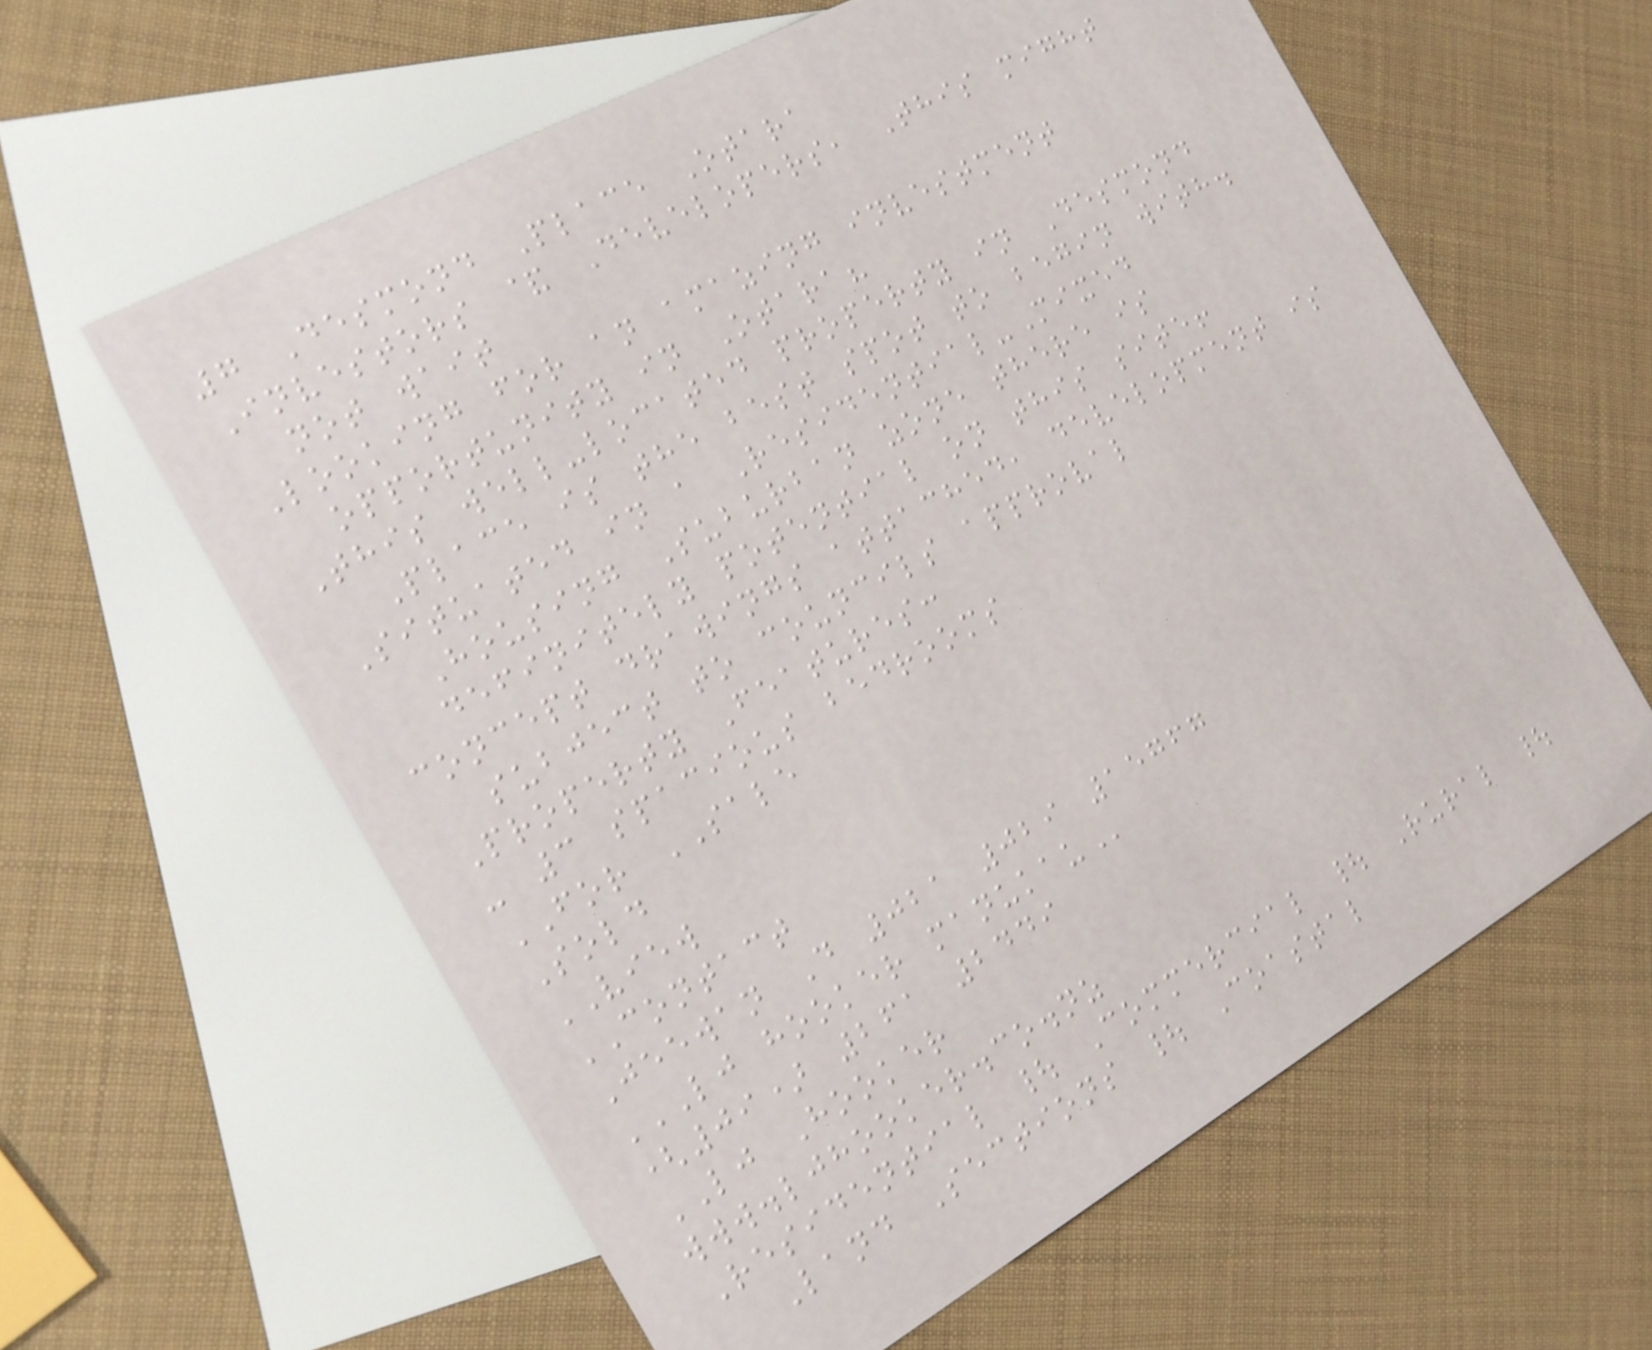7 Desmond Place Otara
Investors & Developers, This might
not wait
Looking for an amazing investment
opportunity in Otara?
This well-located property in Desmond
Place is the best spot to begin with.
Situated in a Residential-Mixed
Housing Suburban zone there is
definitely potential on this site!
concept drawings attached, development is
subject to councils approval
Property Features:
- 3 spacious bedrooms
FOR SALE
Sold
VIEW
CONTACT
Jeewan D 021 029 15767
LJ HOOKER MANUKAU
(09) 261 2449
LJ Hooker
www.ljhooker.co.nz
Residential | Commercial | Rural |
Land Sections | Coastal
